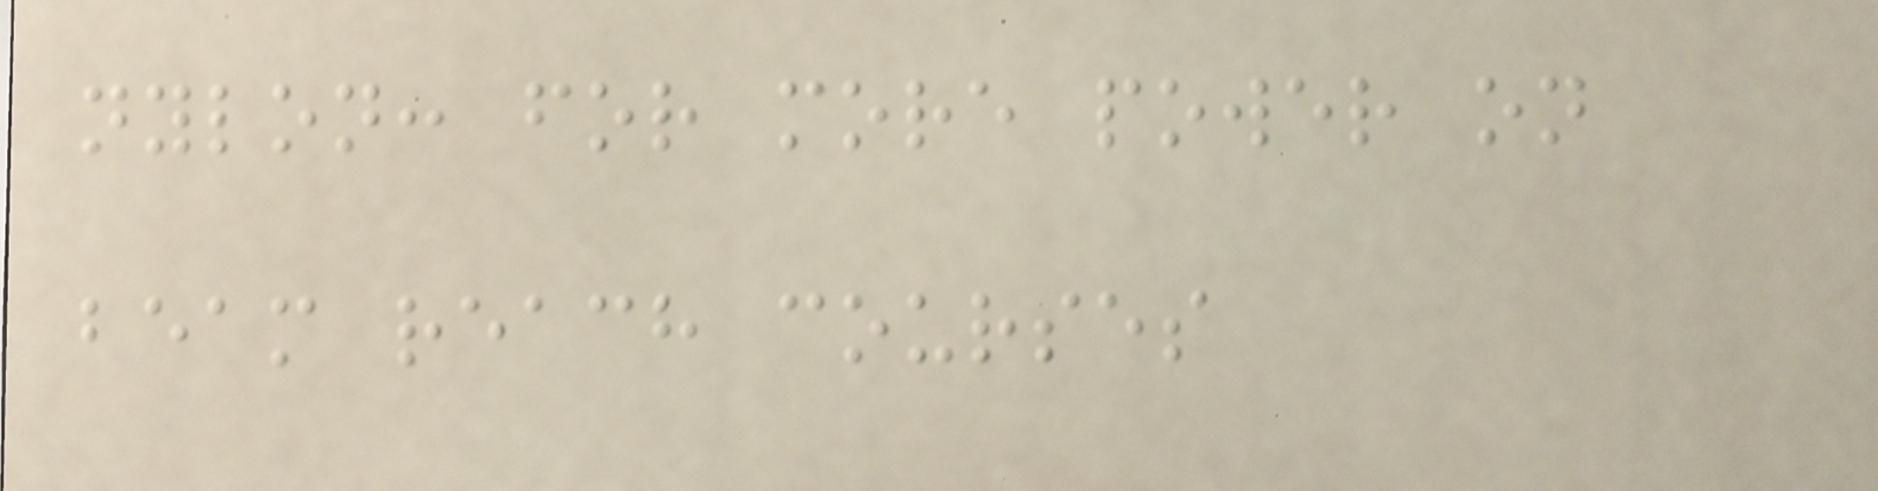nylon: for more power on
beam reach courses
